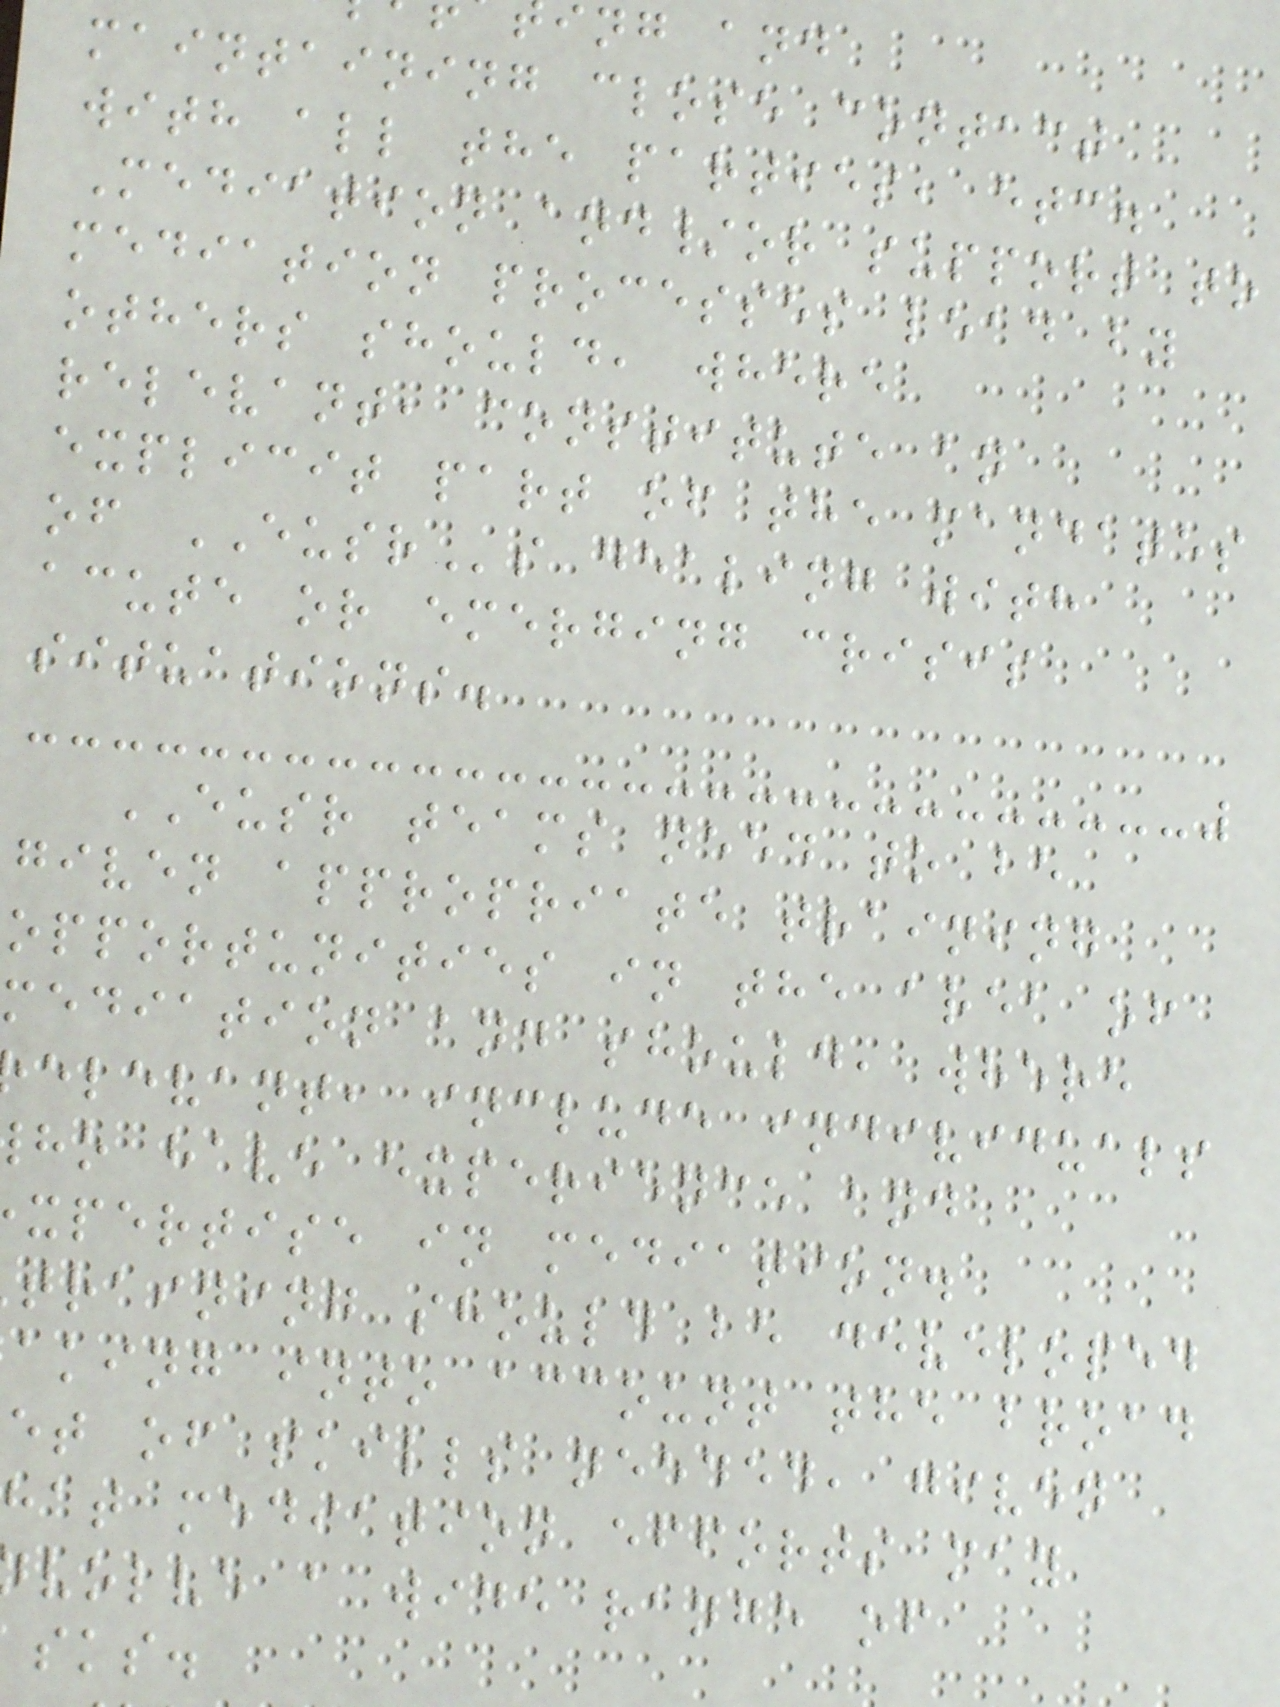ing and
maintaining close contact
with all the parties, etc.
Mediation and/or support to
mediation processes lead by
others should, where
relevant, constitute an
explicit part of the mandates
of EUSRs dealing with
acute or emerging crisis
situations.
EUSR teams need to be
given appropriate training
opportunities in the area of
mediation and should, where
elevant, include individuals
ho have experience and
xpertise in mediation.
training should be developed
aking into account the broad
et of skills needed, given
hat mediation efforts may
volve a wide range of
sks.
